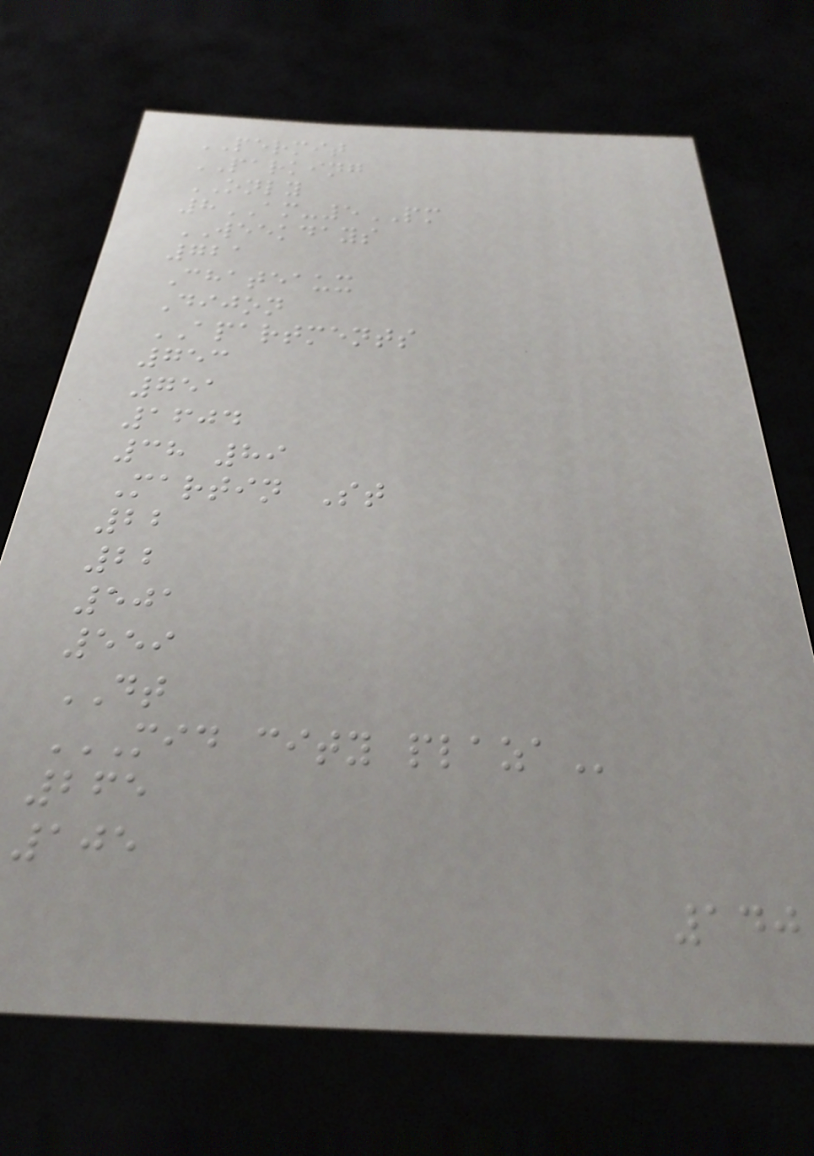PERMIT
PARKING
ONLY
8AM-5PM
WEEKDAYS
721
Chateaux
Dijon
APARTMENTS
753
751
1604
38 89
Martin St
22
22
501
559
DT
MID CITY PLAZA
265
105
140
